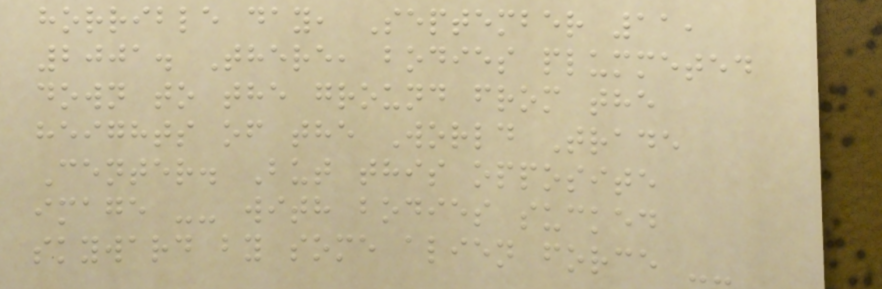horrible day, September 11,
2001. There, bodies plummeted
down to the ground from the
heights of the World Trade
Center. But this opposite
image -- with bodies sucked
skyward by some alien force --
